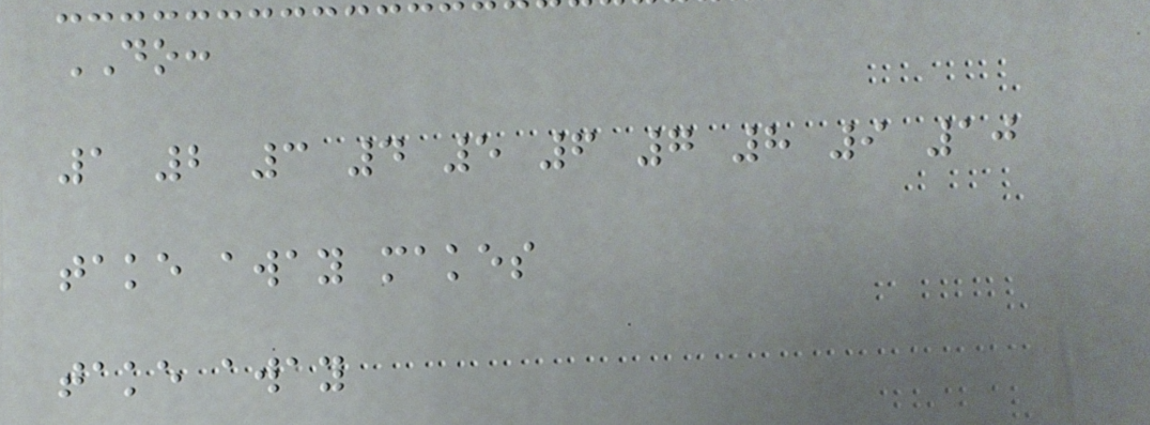DO:
1 2 3 4 5 6 7 8 9 10
take away makes
take away
